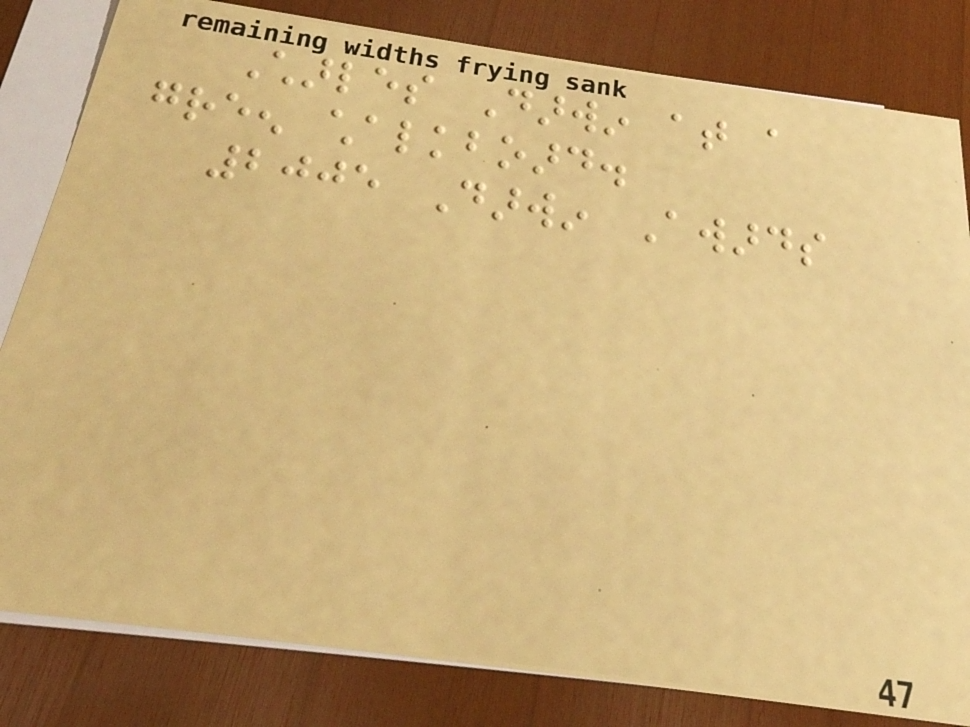Charles Darwin at a
green chalkboard.
2005 Darwin Awards
